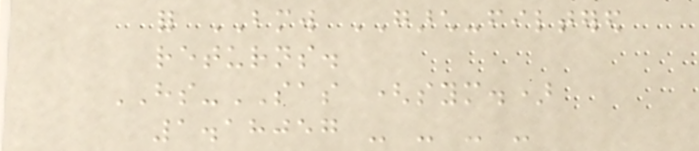for BMW GARCH-filtered
returns.
HS-SAS (sym.)
1.18057 - - - -
